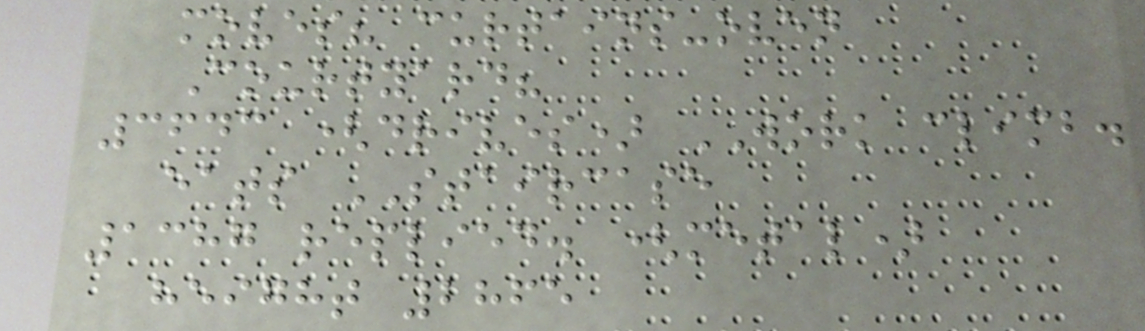moves? curtains-oven
Courtyard?
3643 (drives) WORK climb.
eats STAIRCASE
1387 replied. (metal)
height 2865
